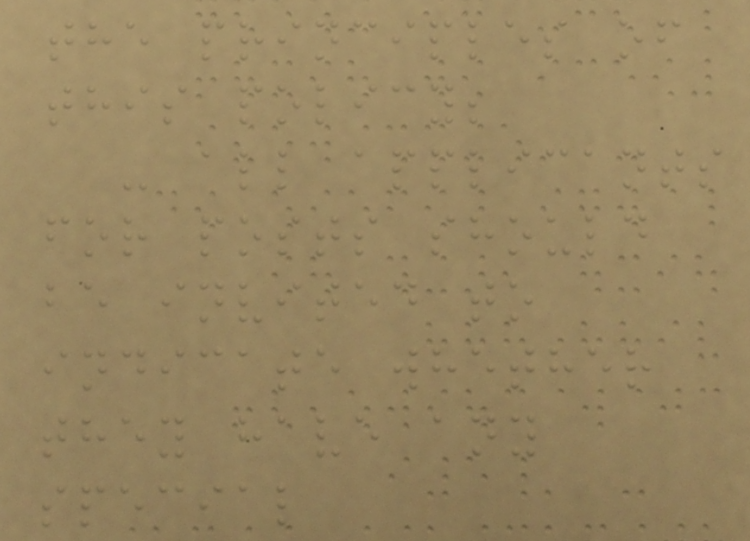the principles of
this policy;
- all applicants
for posts should
be invited to
indicate whether
they have any
special
